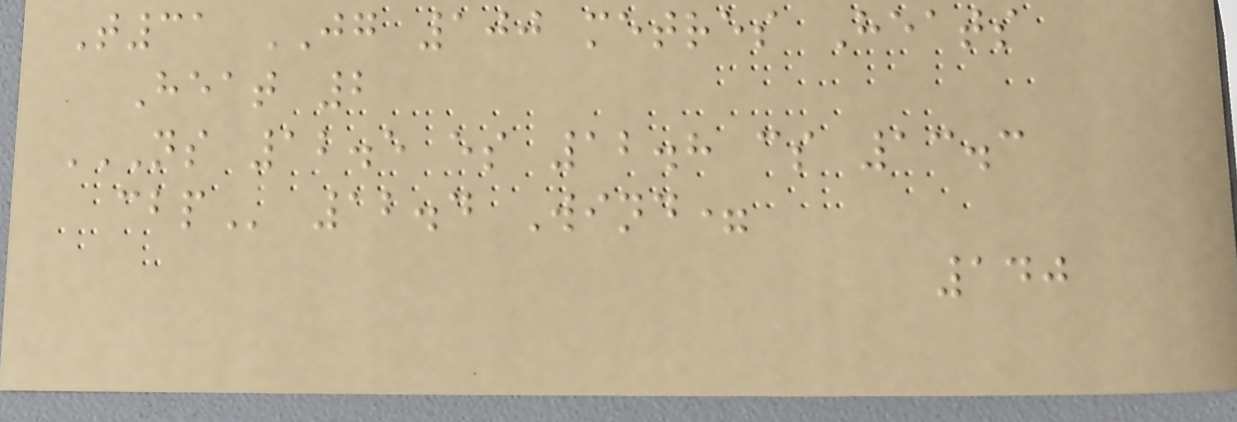T31 JG 100 metres Heats
Heat 2
NS 12.5 ES 12.8 CS 13.3
CBP 12.4 Wind=
140
